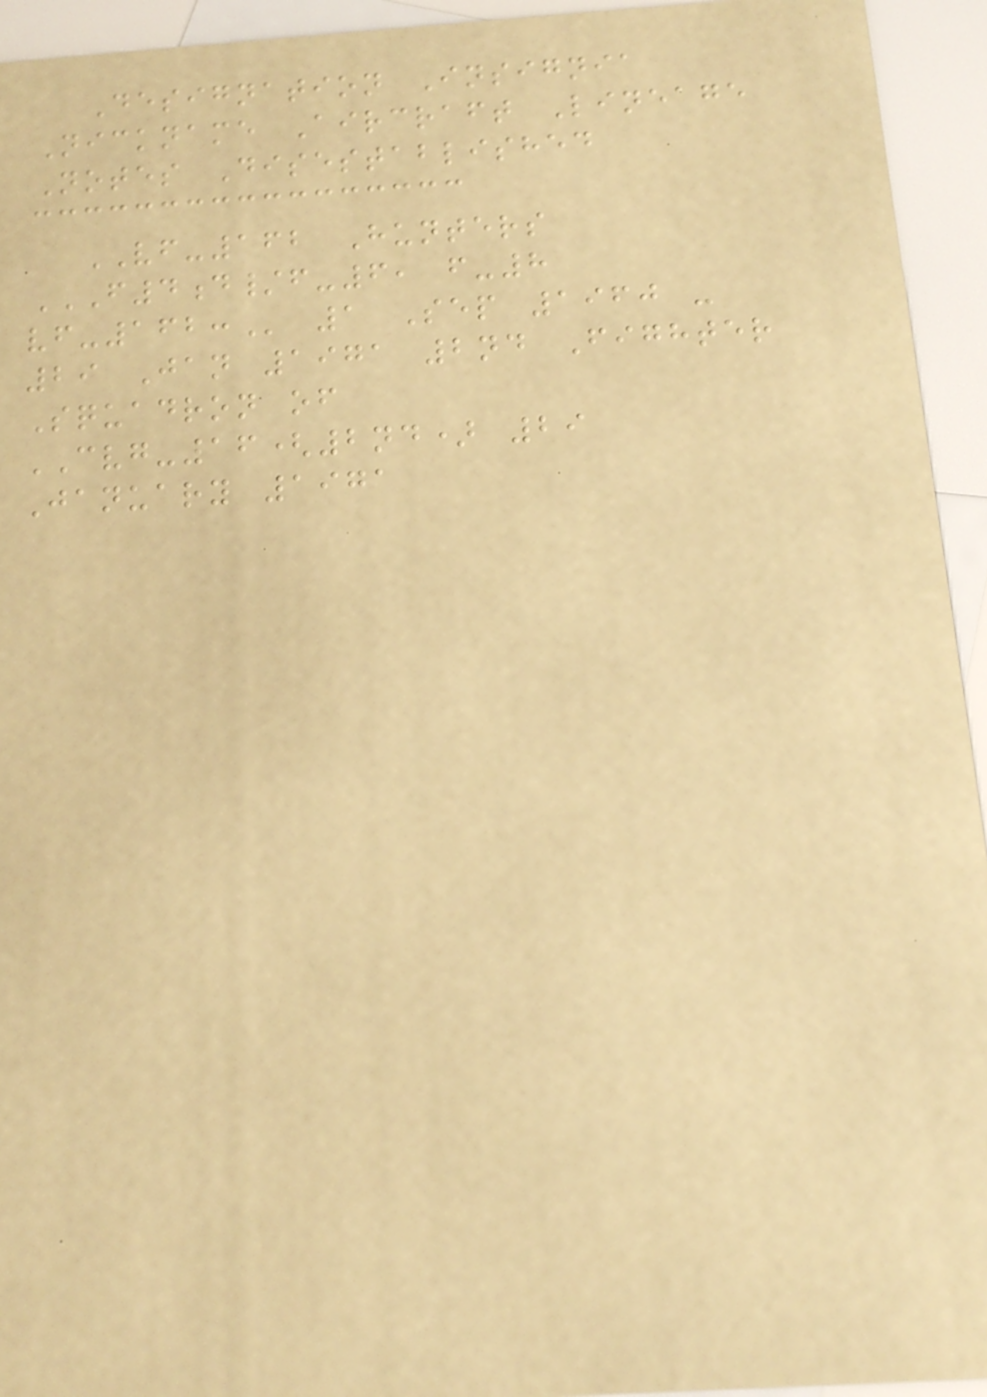Designation Insignia
Nickname Aircraft Lineage
Notes Disestablished
VF-162 Hunters
F4D/F-6, F-8
VF-162: 1 Sep 1960 -
29 Jan 1971 2nd Fighter
Squadron of
CVG-16(2nd) 29
January 1971
